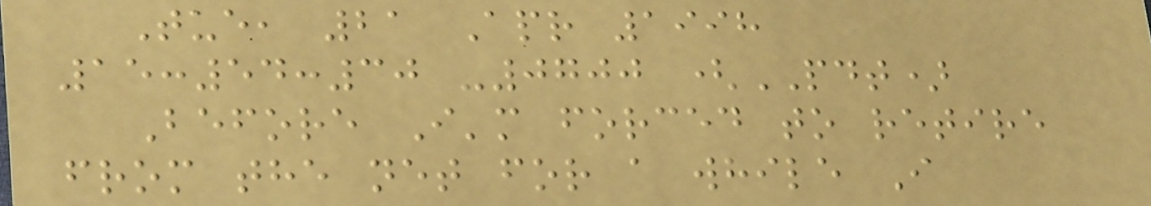Tue, 21 Apr 1998
15:54:30 -0700 (PDT)
Before I'm forced to retire
from the net for a while I
